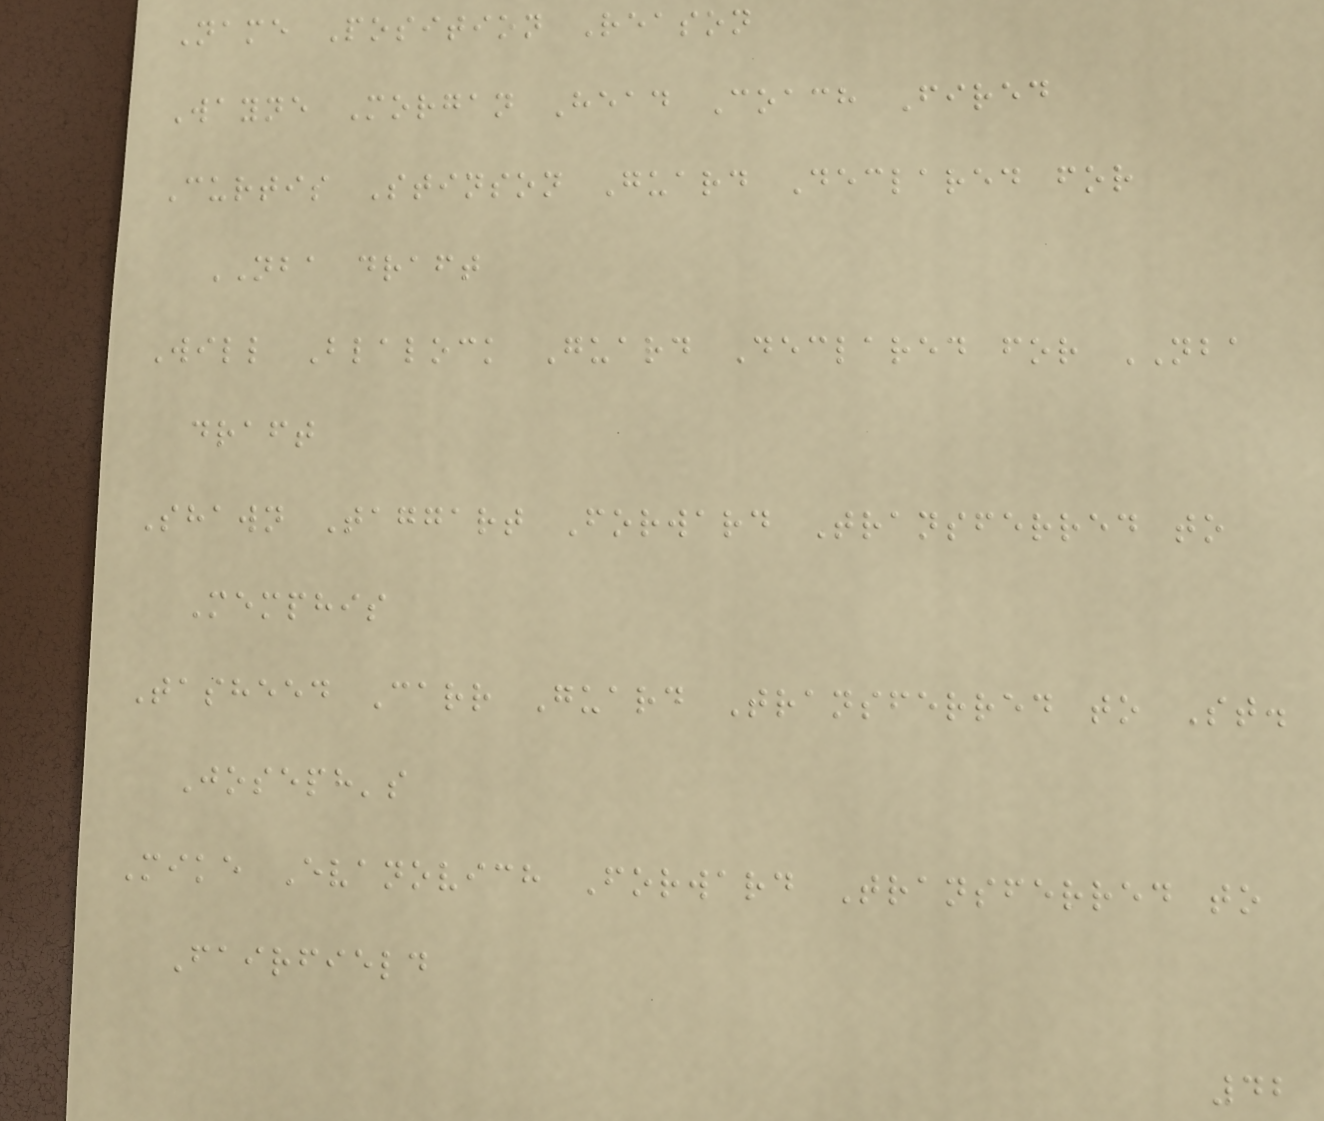Name Position Reason
Wayne Morgan Head Coach Fired
Curtis Stinson Guard Declared for
NBA draft
Will Blalock Guard Declared for NBA
draft
Shawn Taggart Forward Transferred to
Memphis
Tasheed Carr Guard Transferred to St.
Joseph's
Mike Evanovich Forward Transferred to
Fairfield
42
